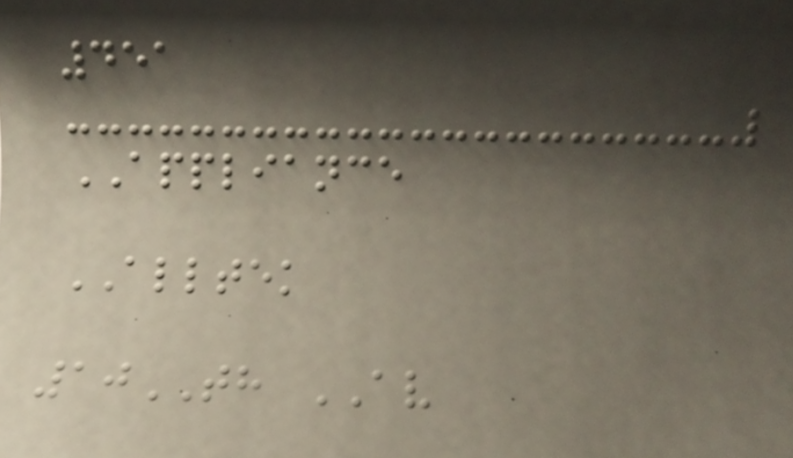451
APPLIANCE
ALLTEK
10TH AV
